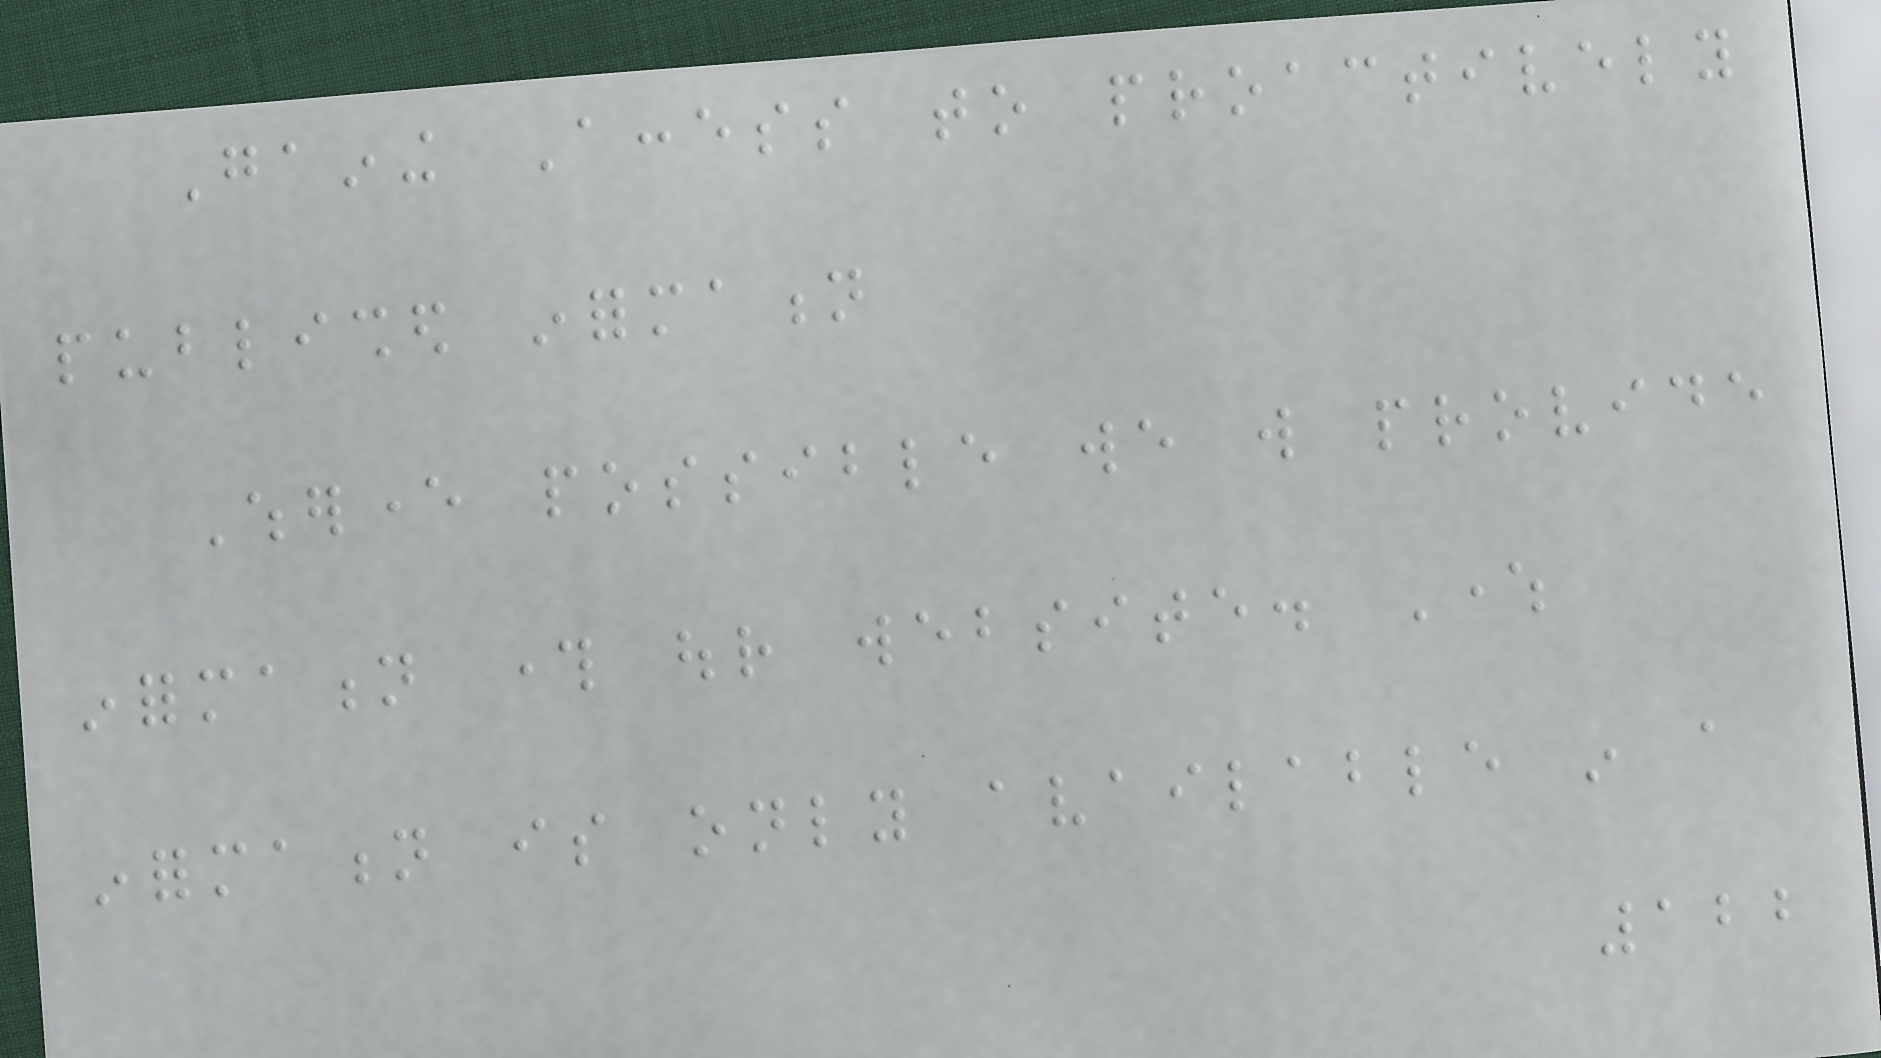Gaining Access to proactively
published information
Wherever possible we will provide
information through our website. Where
information is only available in a
122
